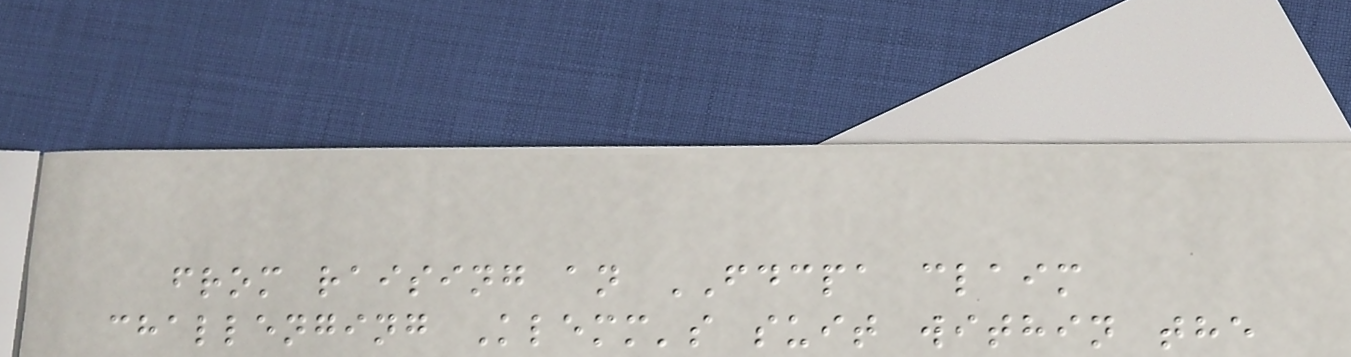from raising an FDCPA claim
challenging Klemm's suit within the
